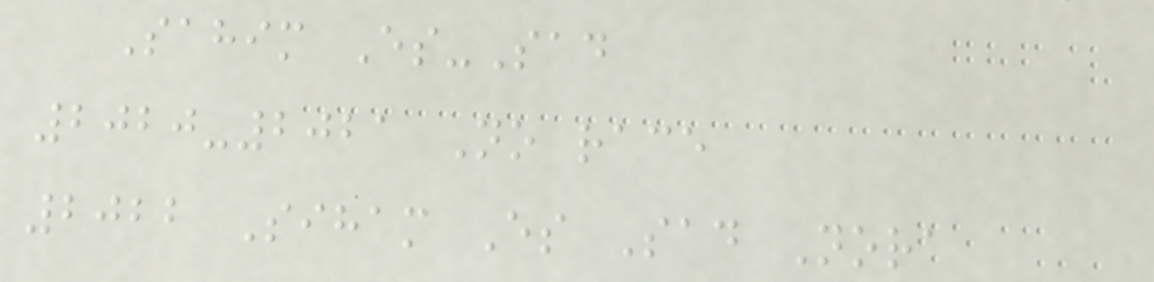Sahim Es-Sad
2020-2021 No race
2022 Siham Es Sad Nora
